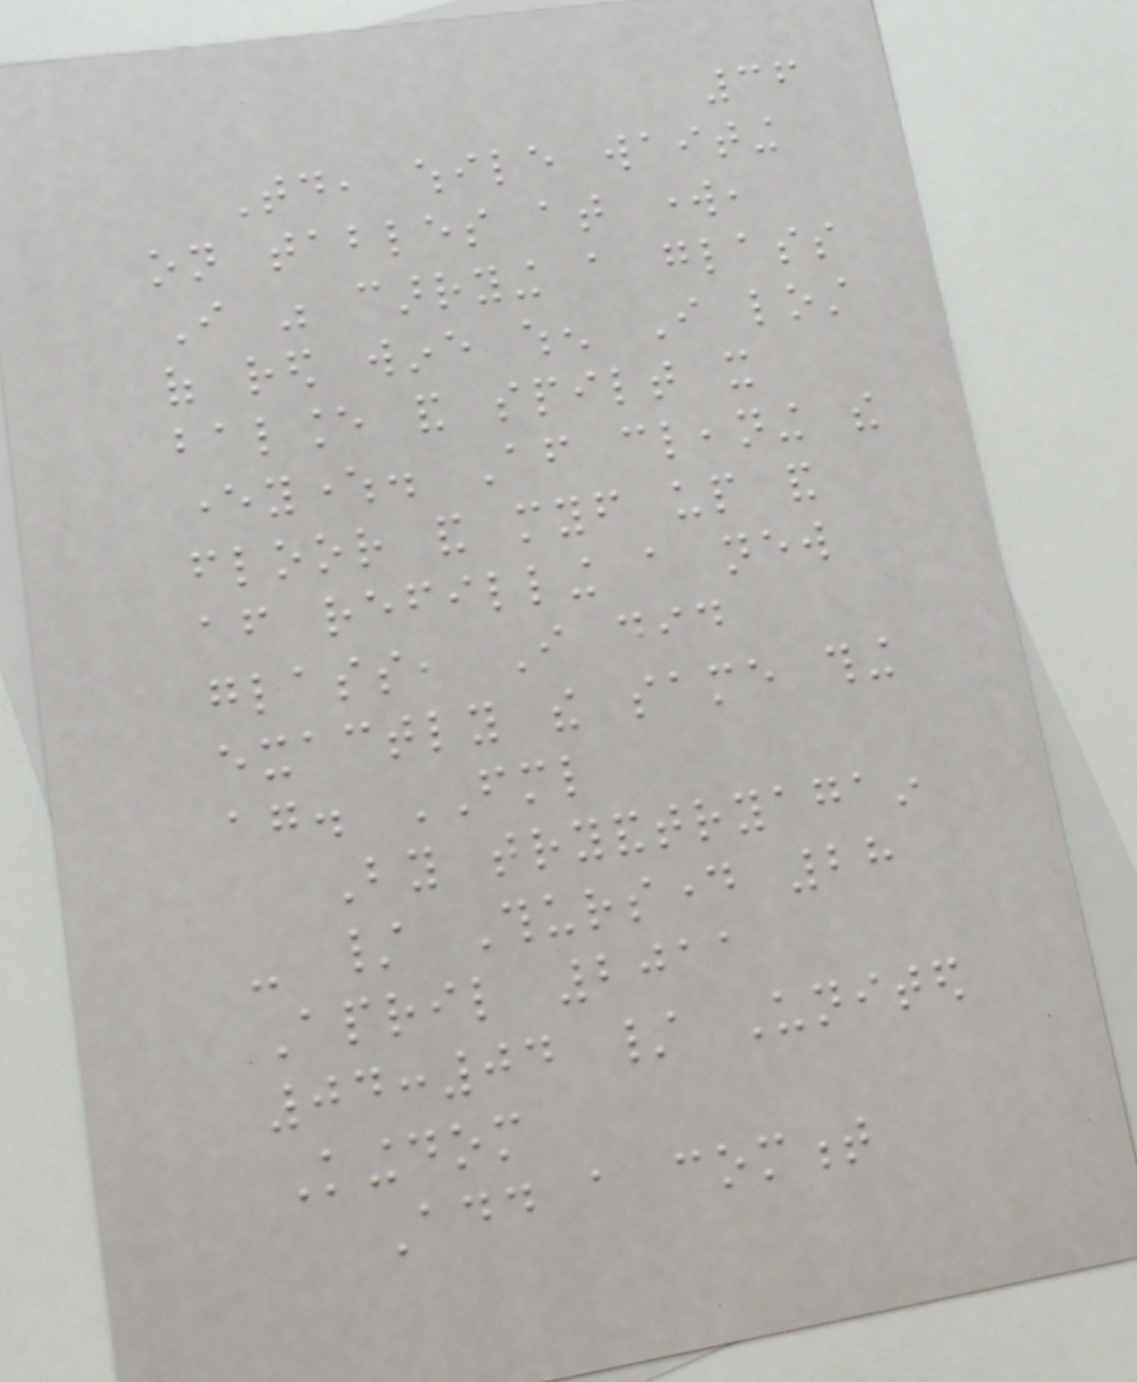36
Today, while waiting
on tables at work,
I was carrying a glass
of red wine when I lost
balance and spilt it
everywhere. After cleaning the
floor and myself up and
after refilling a new
glass, I did
exactly the same thing
again. FML
By tryandtryagain
- / Thursday 28
April 2011
04:04 / United
Kingdom
Add a comment
